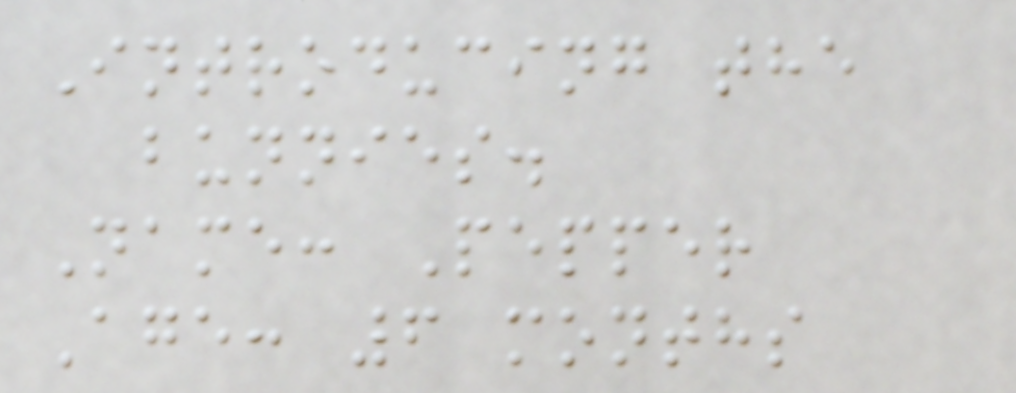Introducing the
bunnies.
Name: Pepper
Age: 6 months
